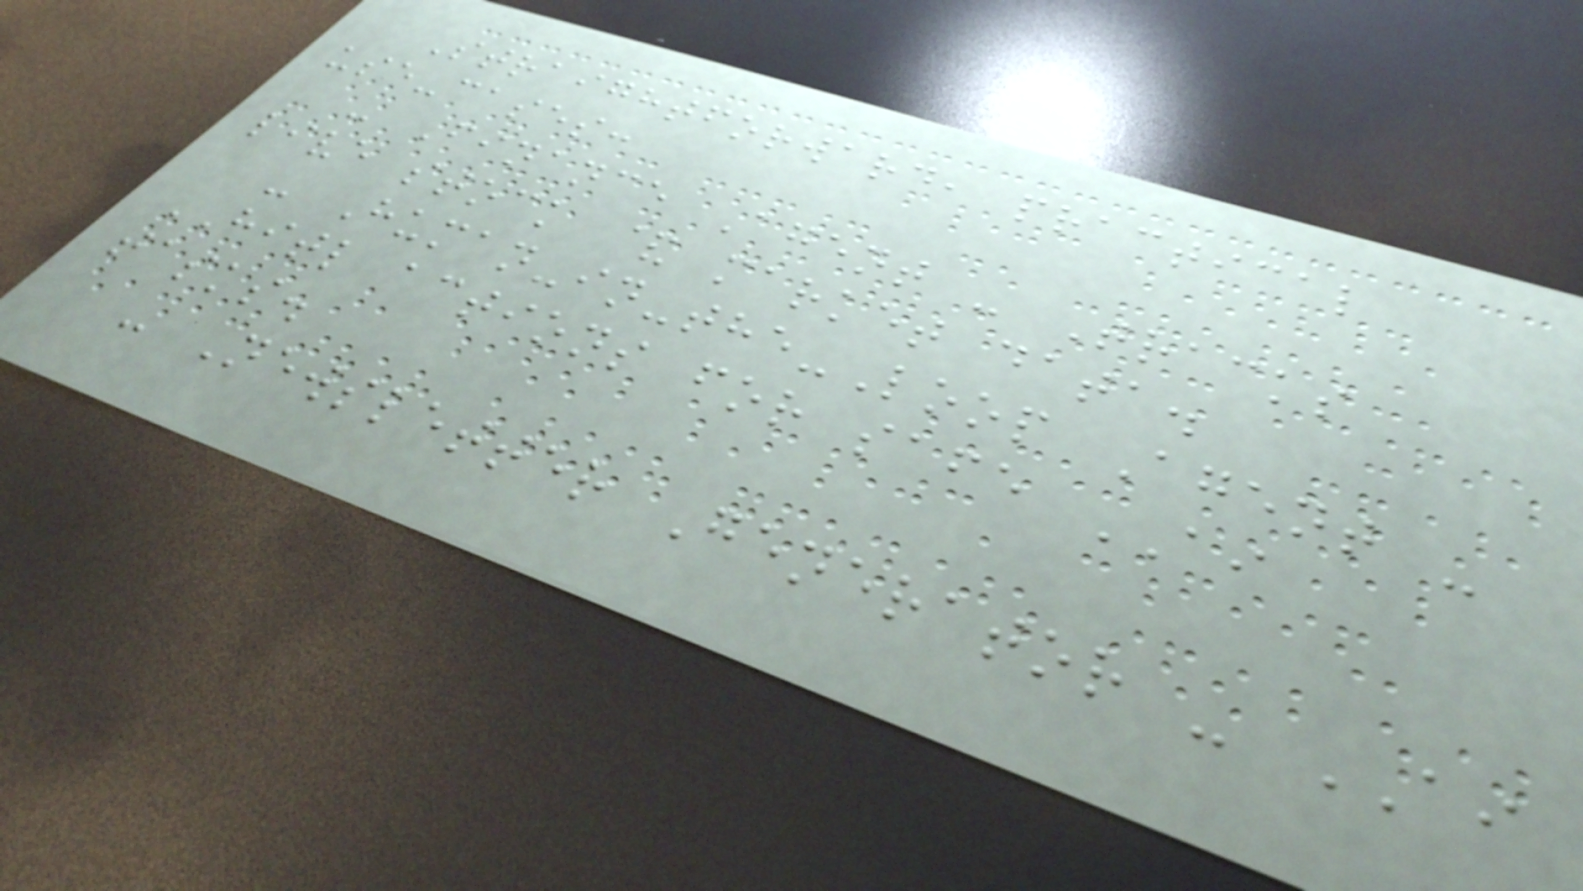Straightforward, practical
use-cases:
- Finance Agent - Tracks
live stock & market data.
- Human-in-the-Loop Agent -
HITL actions for safe AI
tasks.
- Newsletter Generator - AI
